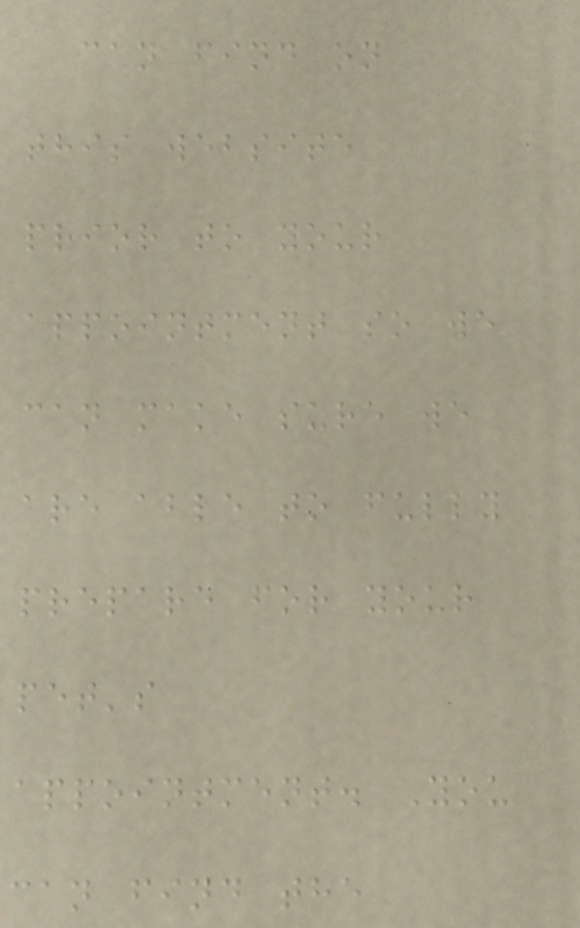can find on
this website
prior to your
appointment so we
can make sure we
are able to fully
prepare for your
pet's
appointment. You
can find the
